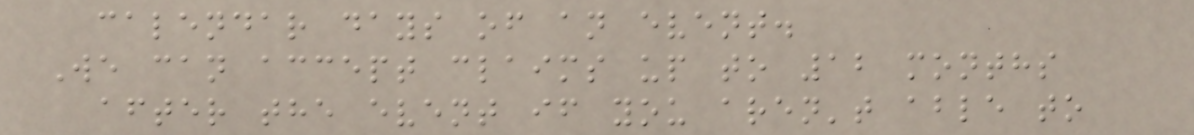calendar days of an event.
We can accept claims up to 12 months
after the event if you aren't able to
